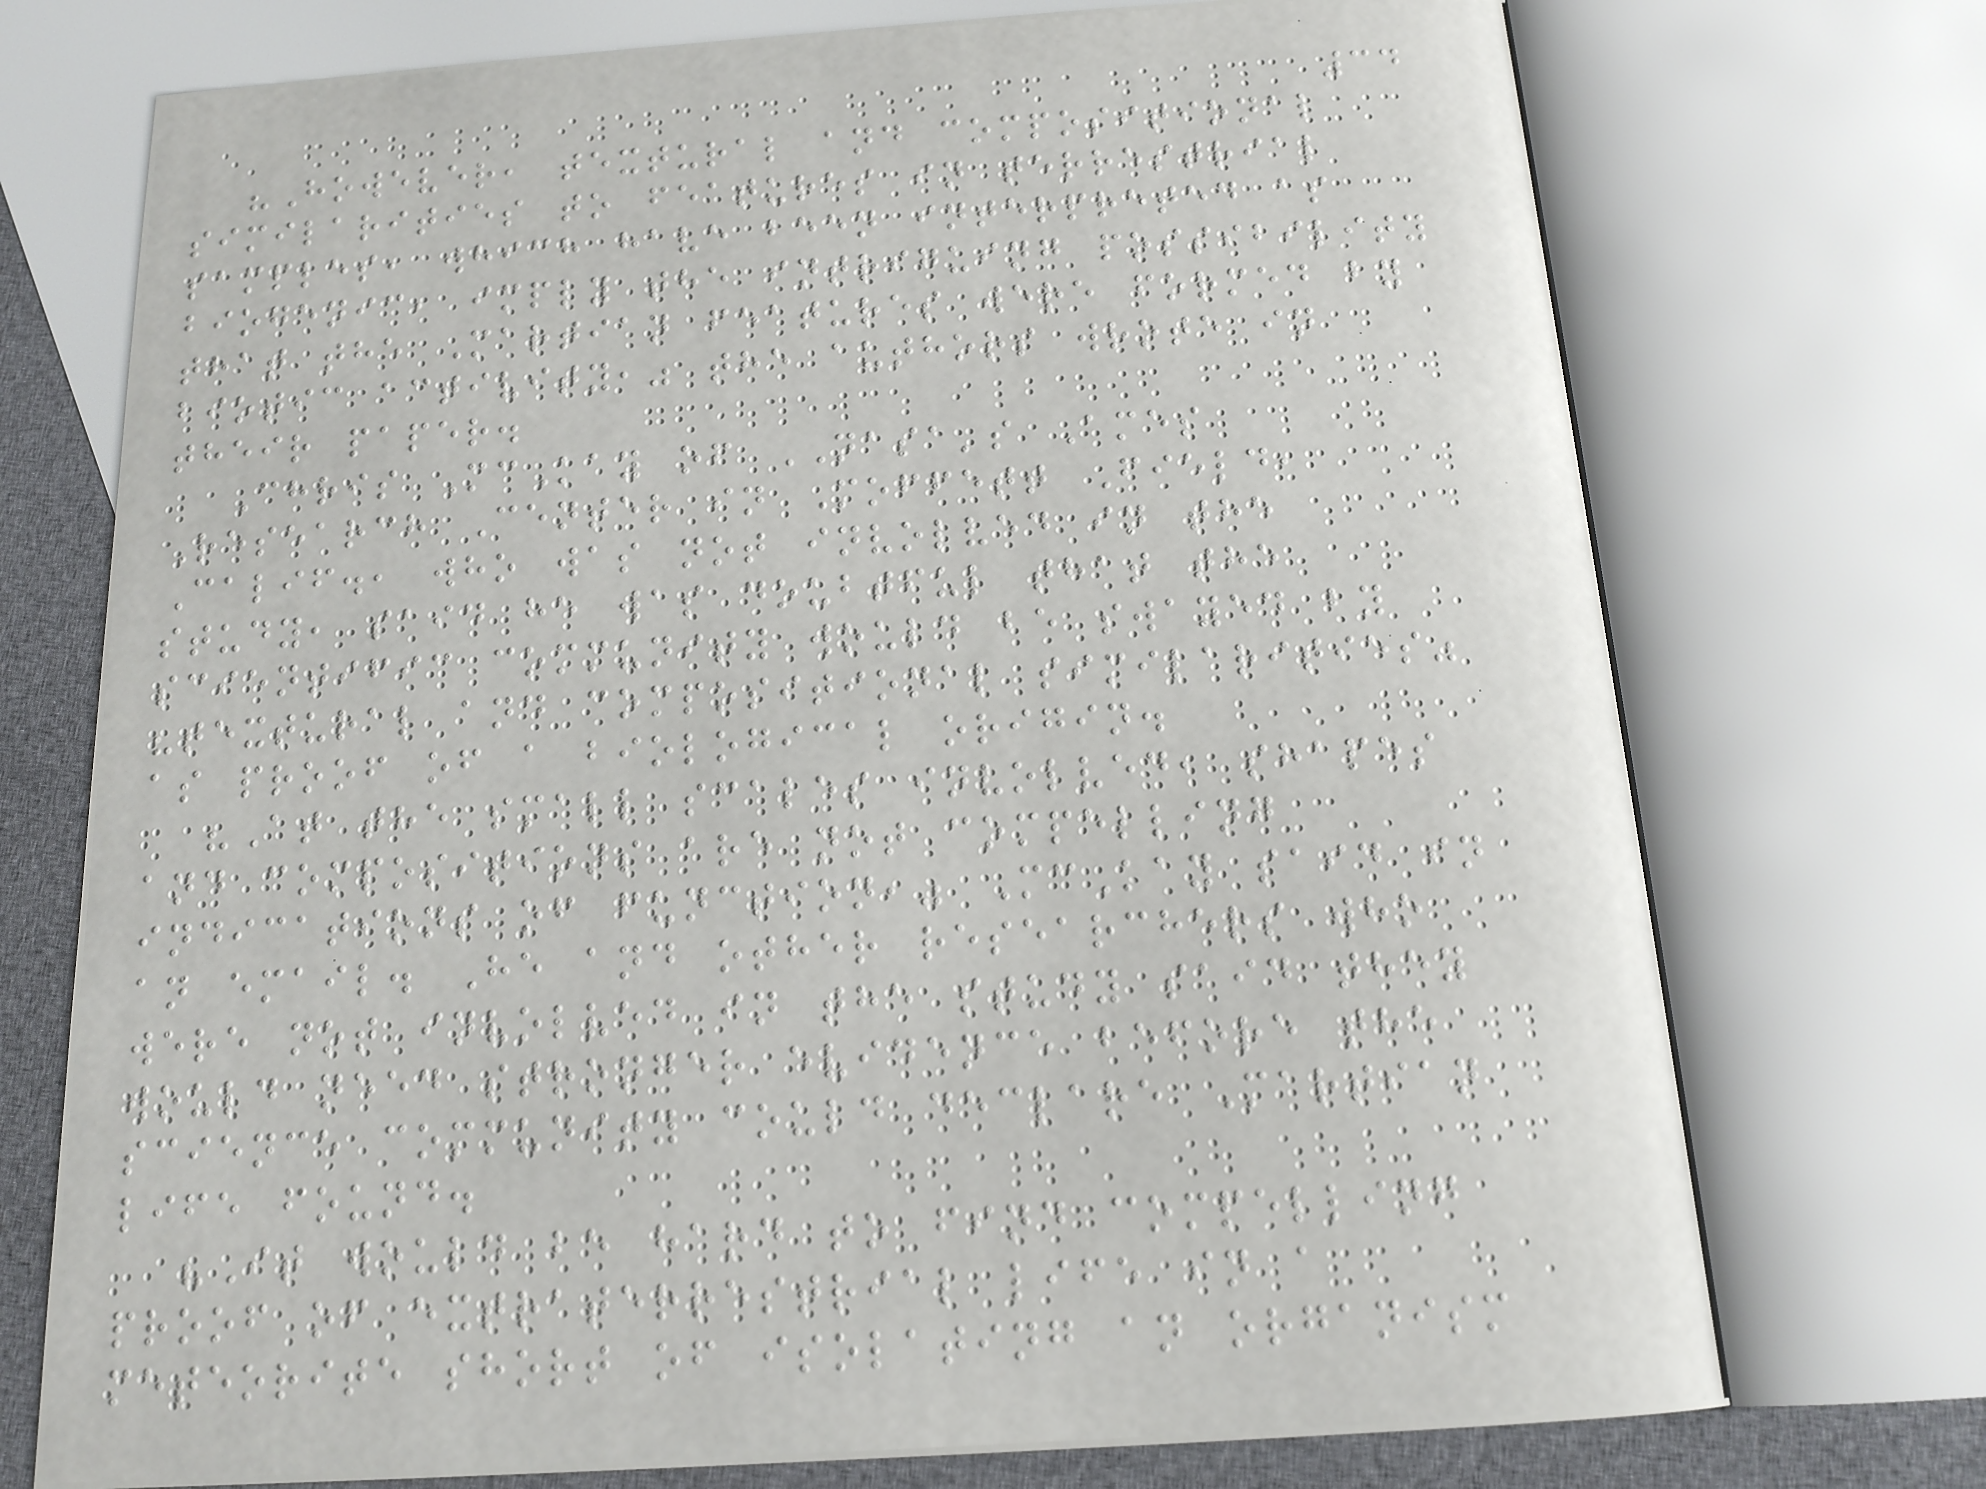34
"However, textural and compositional
similarities to features in terrestrial
samples, which have been interpreted as
biogenic, imply the intriguing possibility
that the Martian features were formed by
biotic activity," the authors wrote in
their paper.
Chris McKay of NASA's Ames
Research Center in Moffett Field,
Calif., who was not involved in the
study, said he was doubtful that the
scientific community would be swayed by
"textural and compositional similarities"
as proof of a biological origin.
"At the small scales involved, shapes
and compositions are not compelling
indications of function," McKay said in
an email. He and other researchers who
were not involved in the study said they
would need stronger evidence before the
science community could declare Martian
life found.
"It would be hard to find compelling
proof of extraterrestrial life in a
meteorite short of isolating an organism
